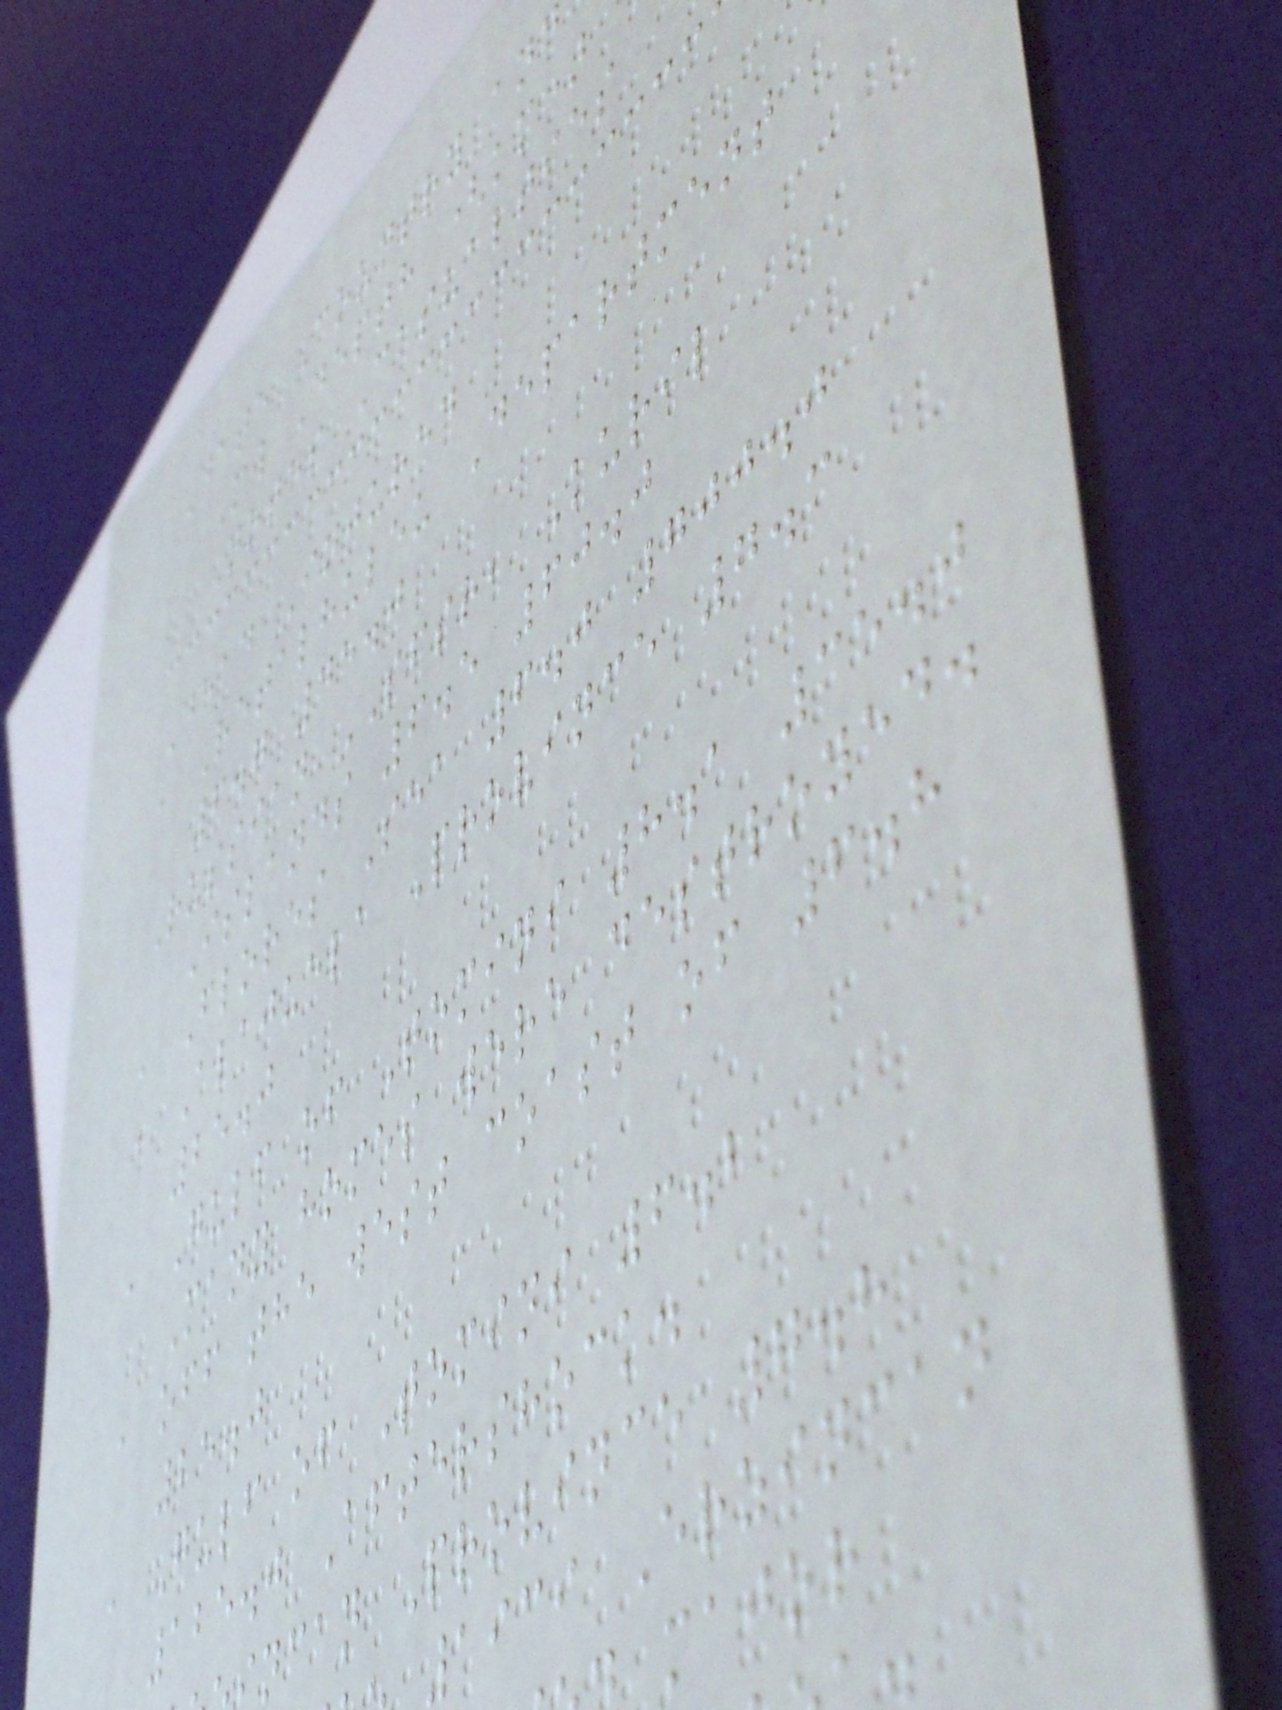Date Country and
Mw Depth (km)
Notes Casualties
Dead Injured
, Retalhuleu Department
6.7 45.0
Russian SFSR, Kuril
Islands 6.5 60.0
, Flores Sea 6.0 700.0
, Alajuela Province 7.3
25.0
, Gulf of Tomini 8.1 35.0
Many homes were destroyed.
, off the west coast of 6.8
25.0
, Gulf of Tomini 6.2
125.0 Aftershock.
ncan Province 7.8
1939 Erzincan
